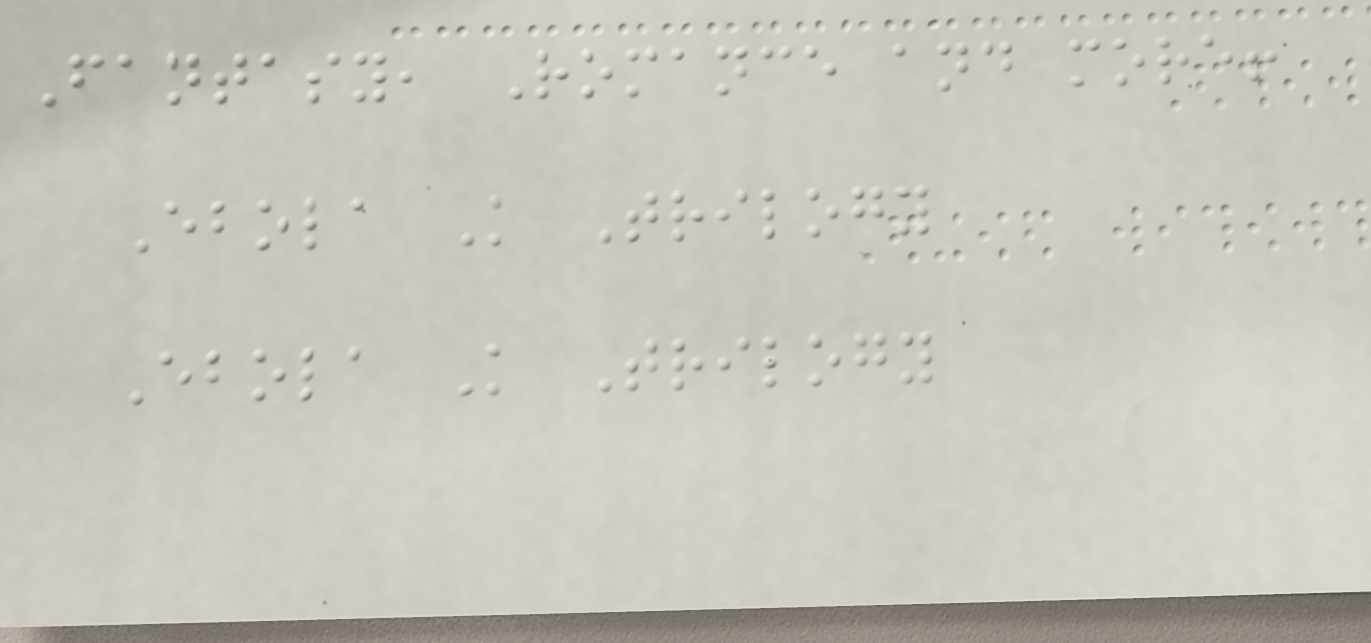Fantasy, Romance and more!
Ebola K Trilogy
Ebola K Trilogy
